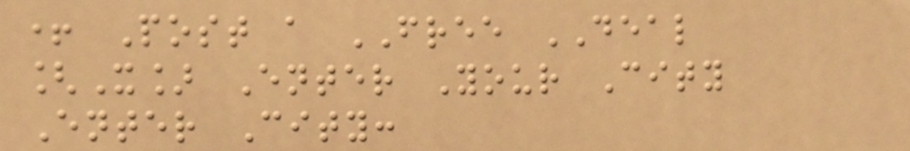+ Post a FREE DEAL
[X] Enter Your City
Enter City:
